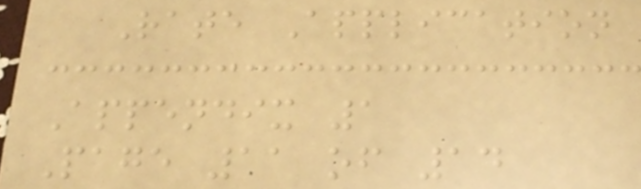Rate Application
Appendix 1
Page 11 of 14
